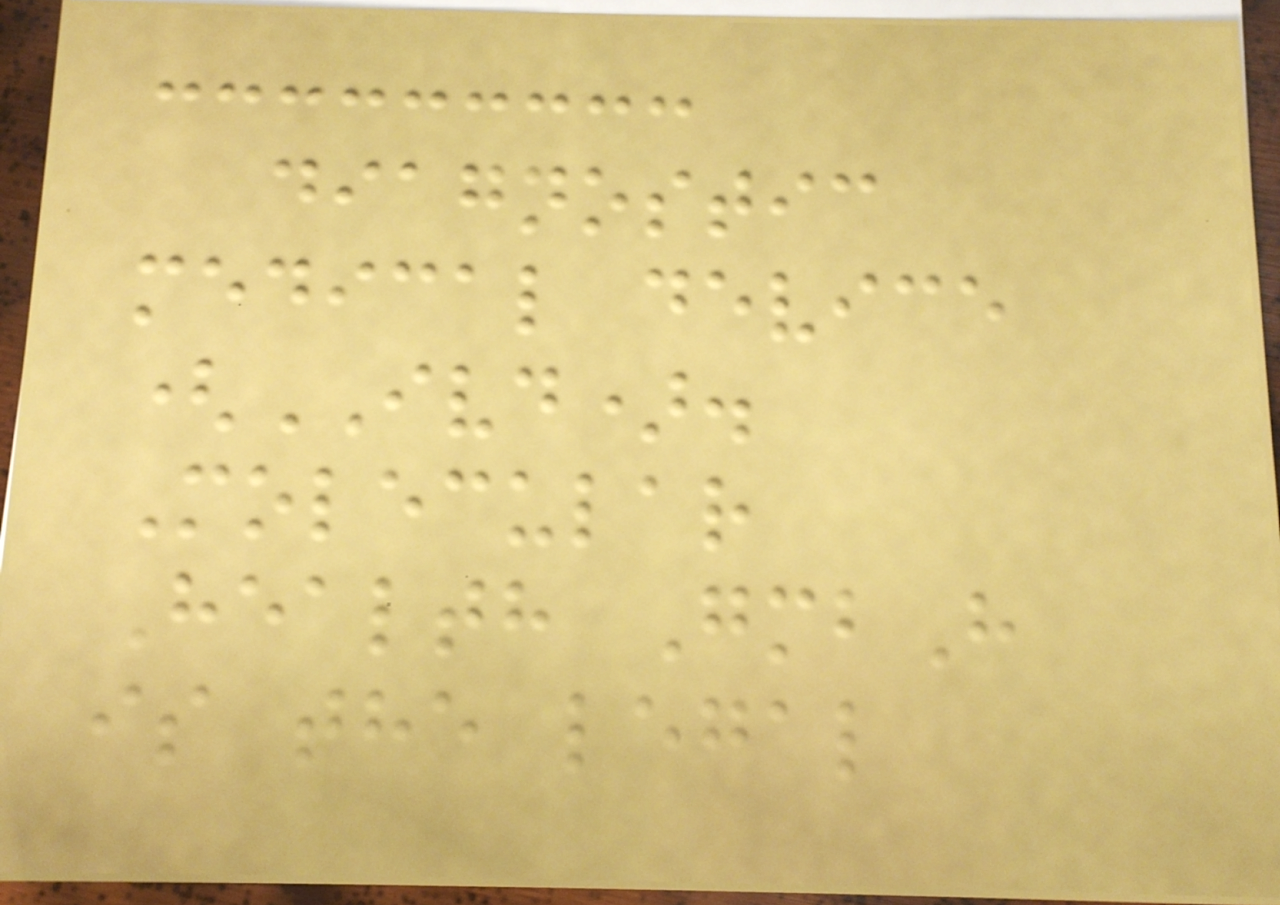diagnostic
medical device
(IVD).
Molecular
Health GmbH
is the legal
